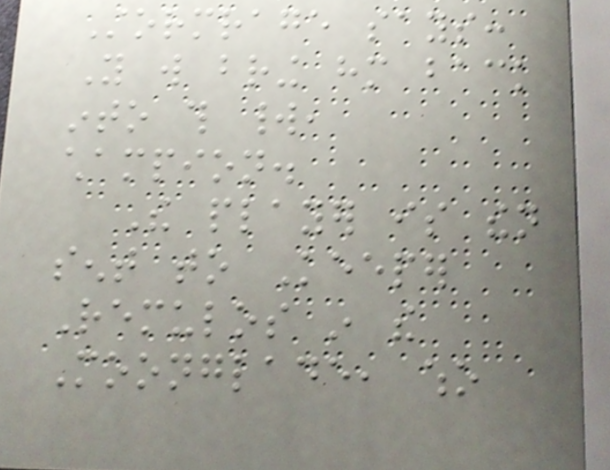Stormrage says:
You will bring him back
into this world,
champion.
The player is then
sent to Keeper
Remulos in the
Moonglade, who
